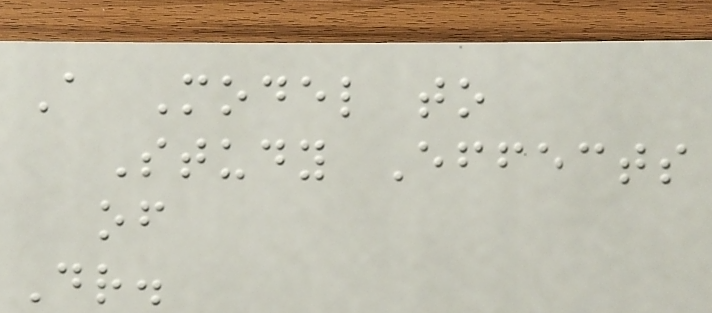A Model to
Study Effects
of
Dr.
